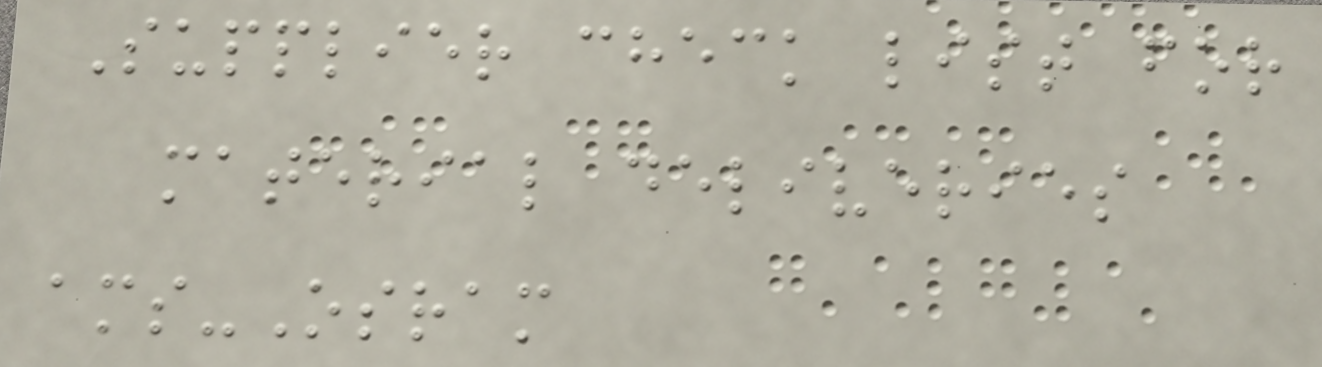Supplier check list for
material deliveries
ams-Osram
